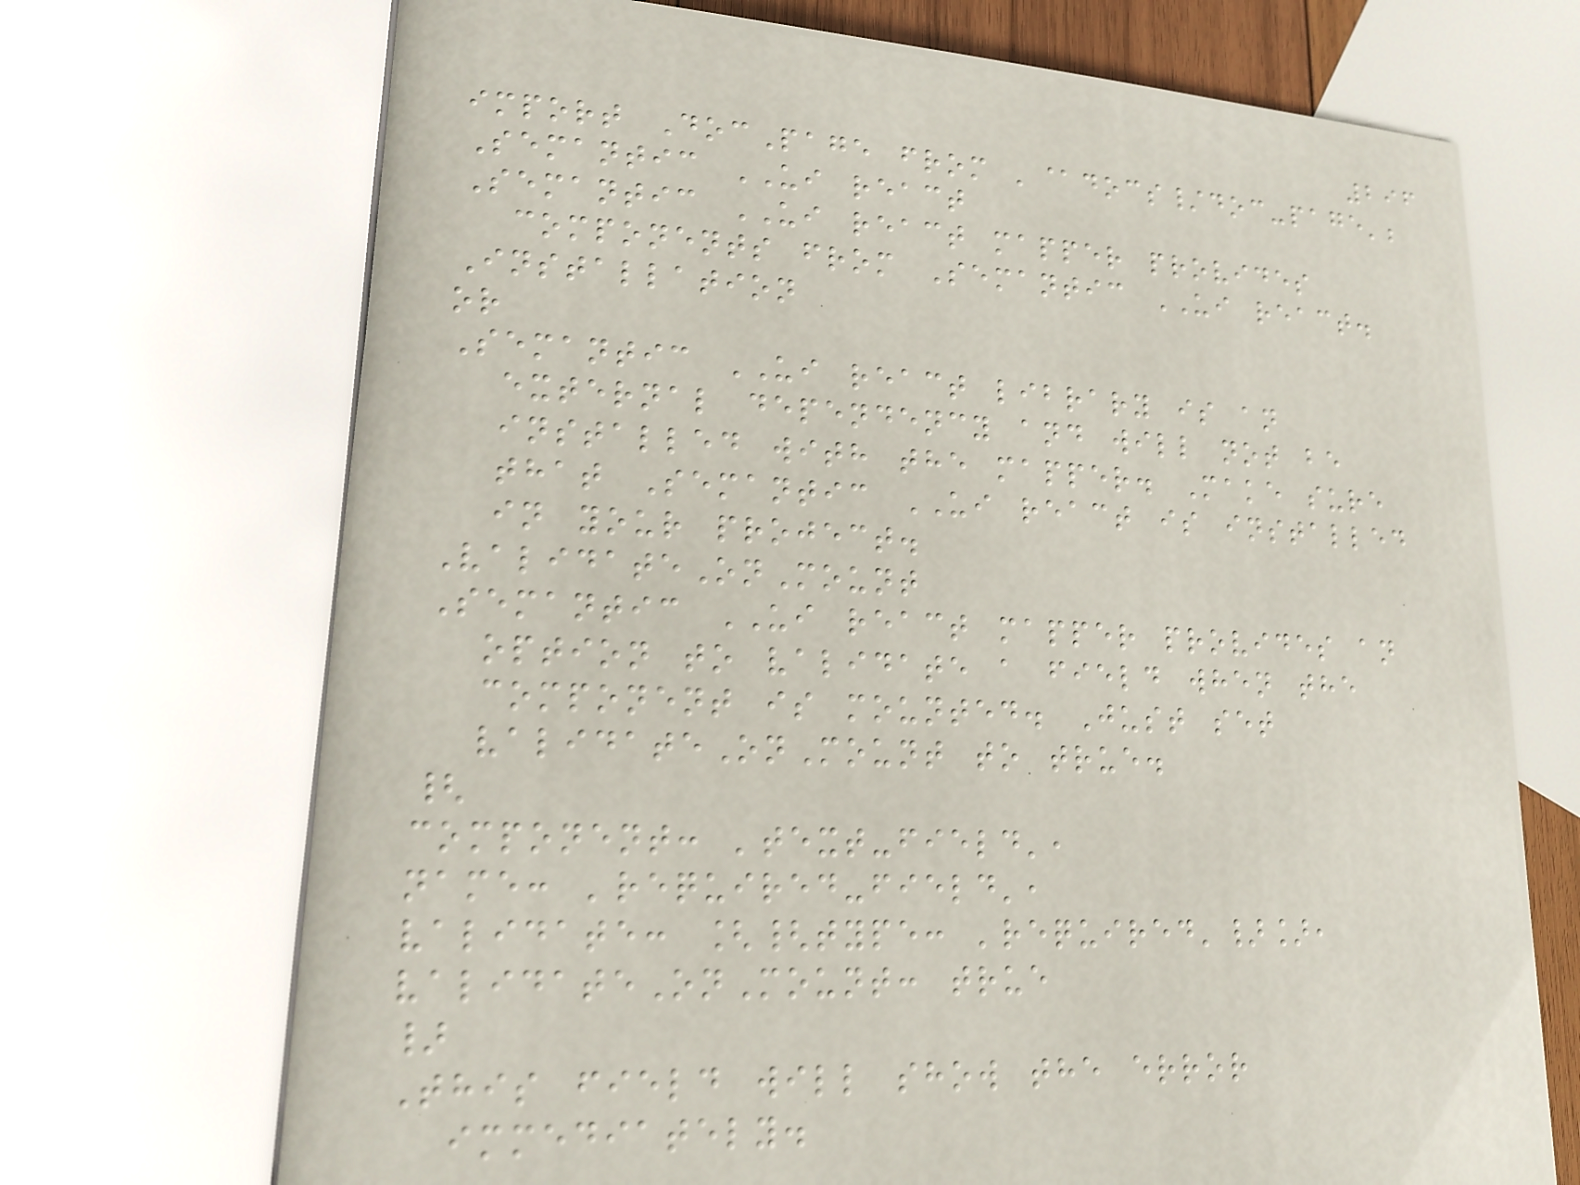296
import DocPage from '@docs/doc-page';
Semantic UI react
Semantic UI react mapper provides
components from Semantic UI react.
Installation
or
Semantic UI react library is an
external dependency and will not be
installed with the mapper. Make sure
that Semantic UI react is installed
in your project.
ValidateOnMount
Semantic UI react mapper provides an
option to validate a field when the
component is mounted. Just set
validateOnMount to true.
{
component: 'text-field',
name: 'required-field',
validate: [{type: 'required'}],
validateOnMount: true
}
This field will show the error
immediately.
